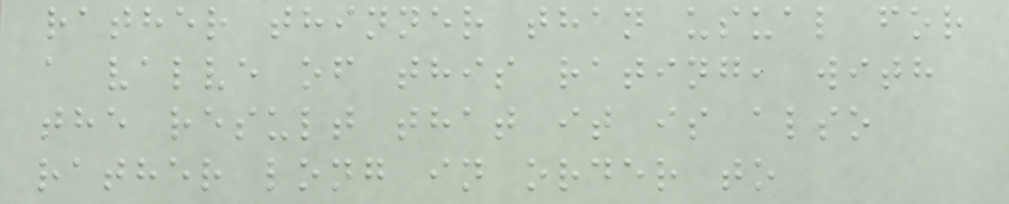rather thinner than usual for
a valve of this rating, with
the result that it is also
rather long in order to
